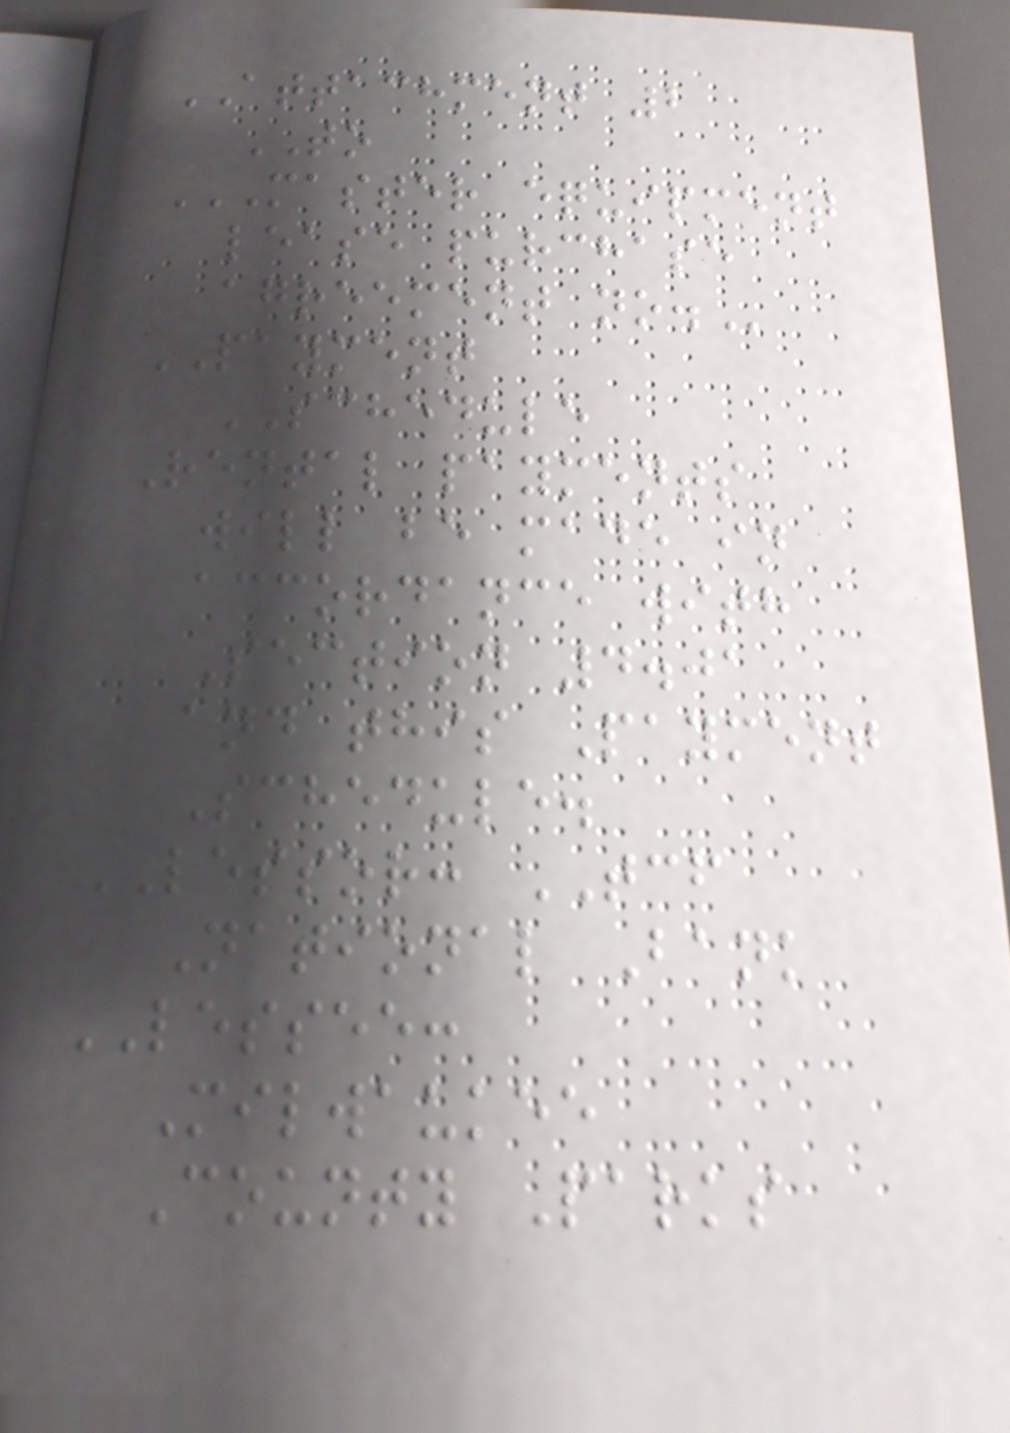ATTACHMENT 2
TO
MASTER EQUIPMENT
LEASE PURCHASE
AGREEMENT NO.
PAYMENT
SCHEDULE
Rental payments
will be made in
accordance with
Section 4.01
and this Payment
Schedule.
LESSOR: TCF
National Bank
LESSEE:
Milwaukee
County Parks
